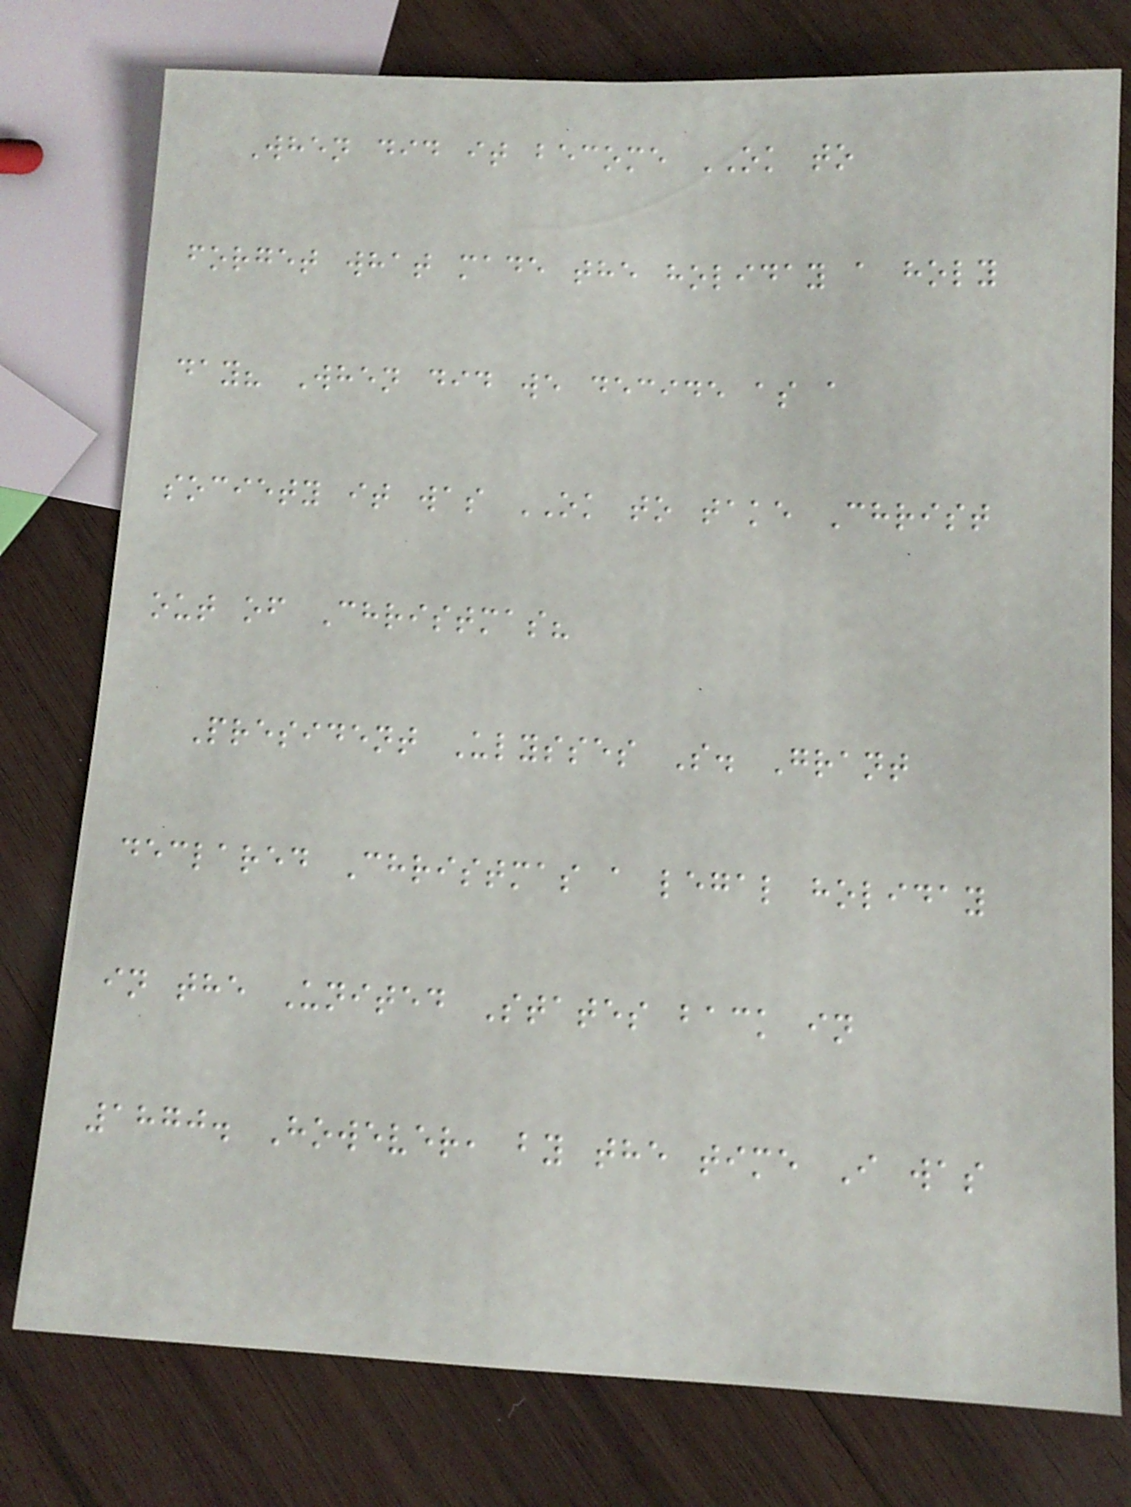When did it become OK to
forget what made the holiday a holy
day? When did we decide as a
society it was OK to take Christ
out of Christmas?
President Ulysses S. Grant
declared Christmas a legal holiday
in the United States back in
1870. However, by the time I was
